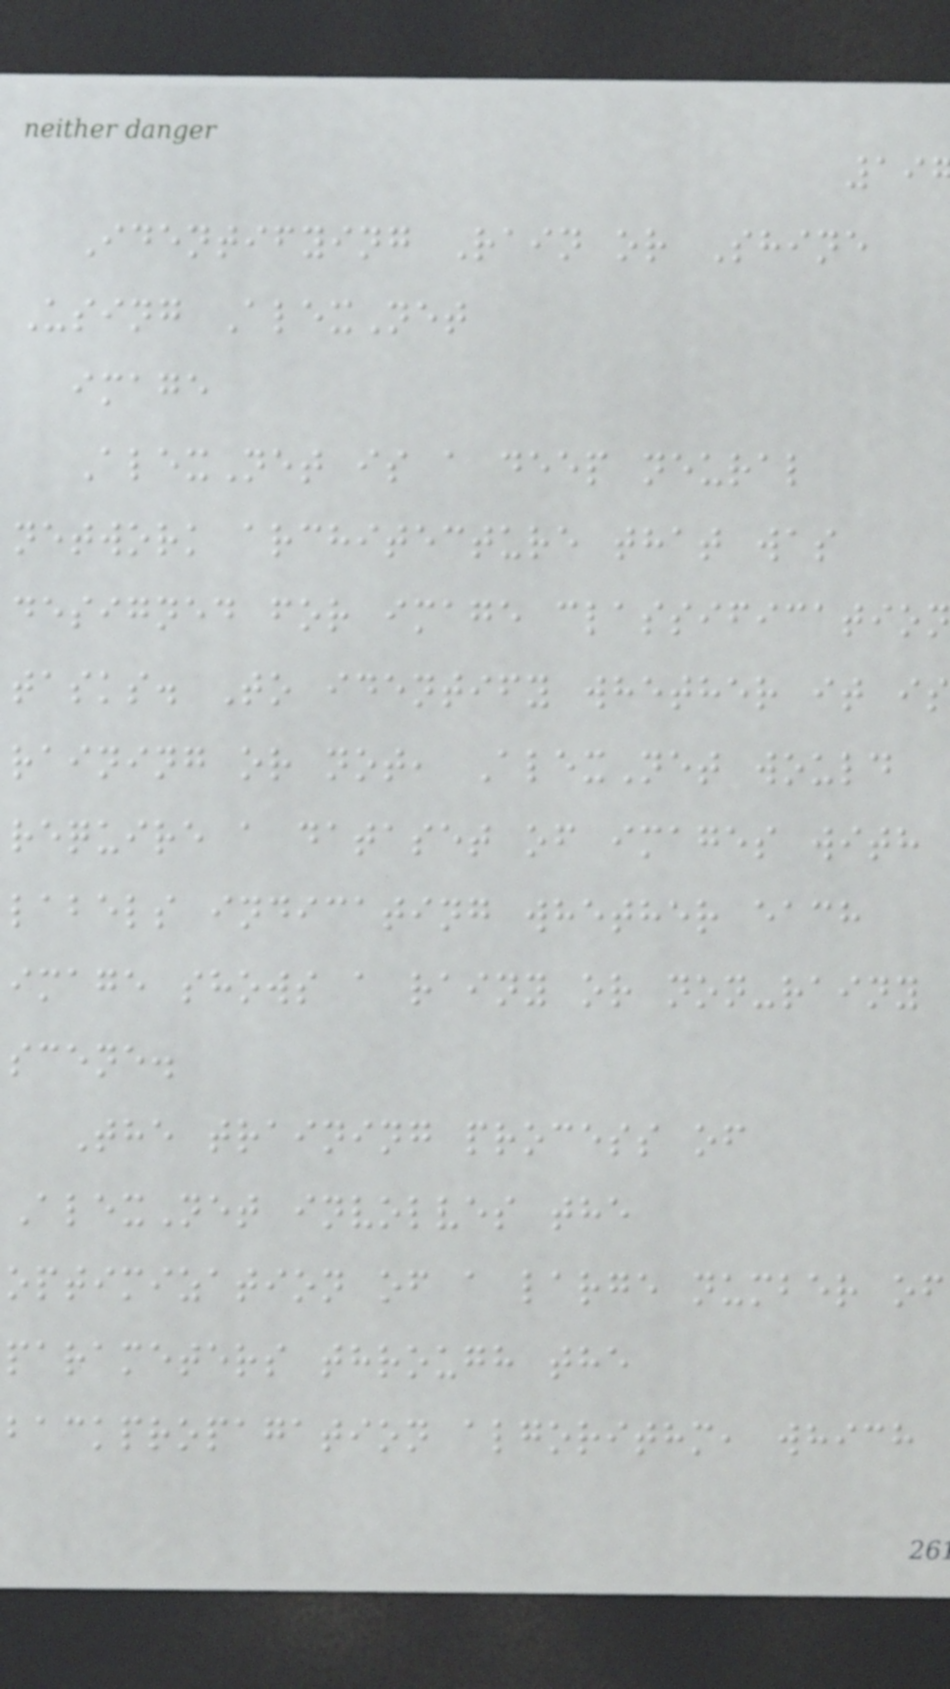Identifying Rain or Shine
Using AlexNet
image
AlexNet is a deep neural
network architecture that was
designed for image classification
tasks. To identify whether it is
raining or not, AlexNet would
require a dataset of images with
labels indicating whether each
image shows a rainy or non-rainy
scene.
The training process of
AlexNet involves the
optimization of a large number of
parameters through the
backpropagation algorithm, which
